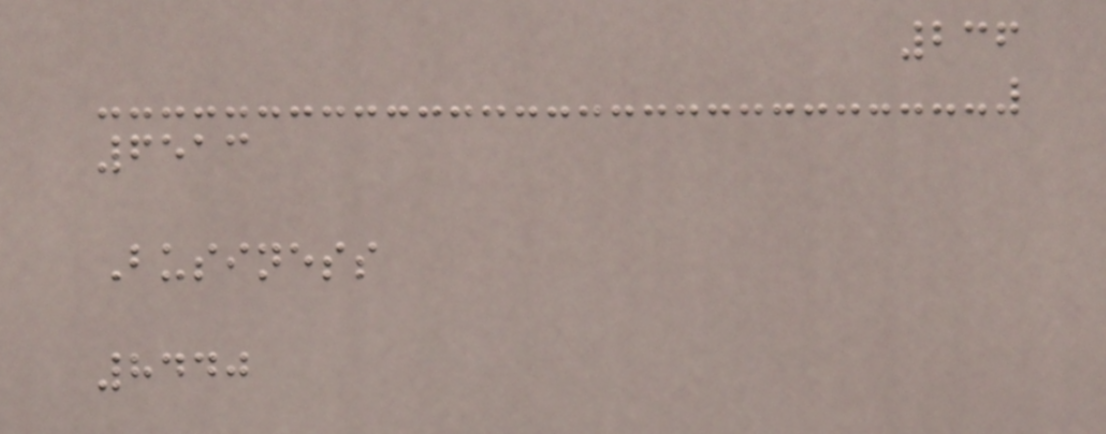236
6513
Business
8440
